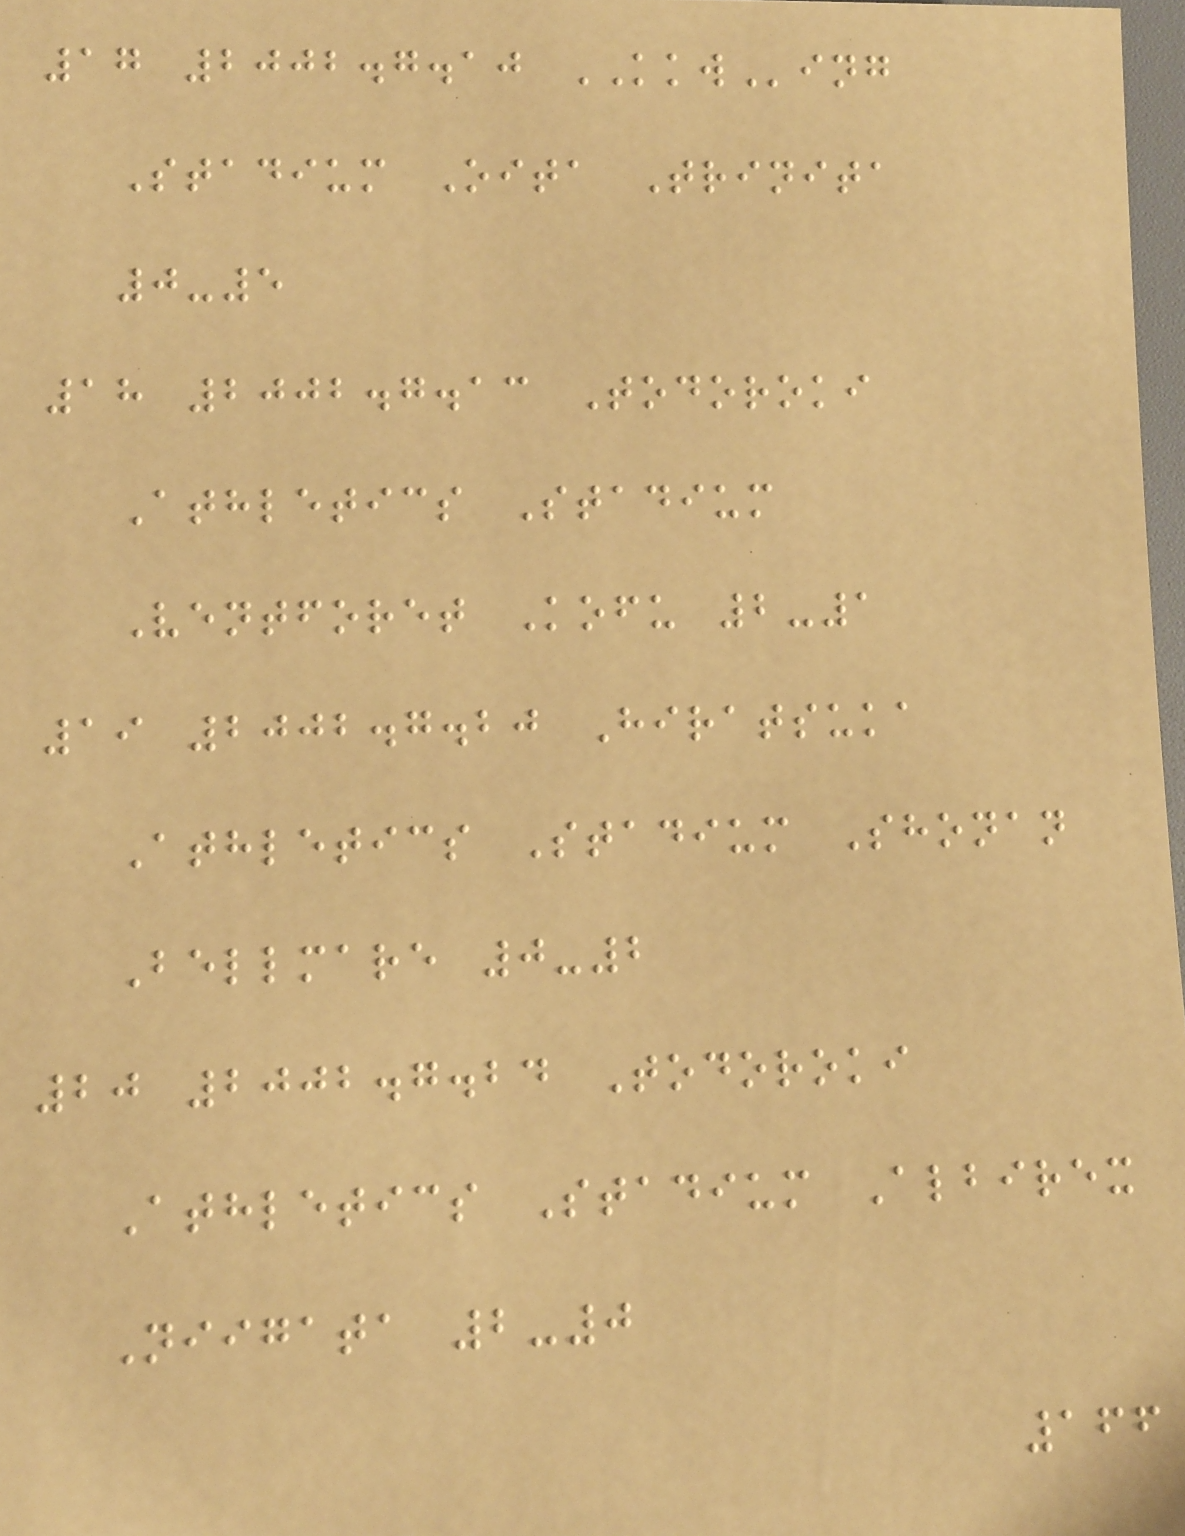17 2002.7.10 KKWing
Stadium Oita Trinita
0-5
18 2002.7.13 Todoroki
Athletics Stadium
Ventforet Kofu 2-1
19 2002.7.20 Hiratsuka
Athletics Stadium Shonan
Bellmare 0-2
20 2002.7.24 Todoroki
Athletics Stadium Albirex
Niigata 2-0
166
